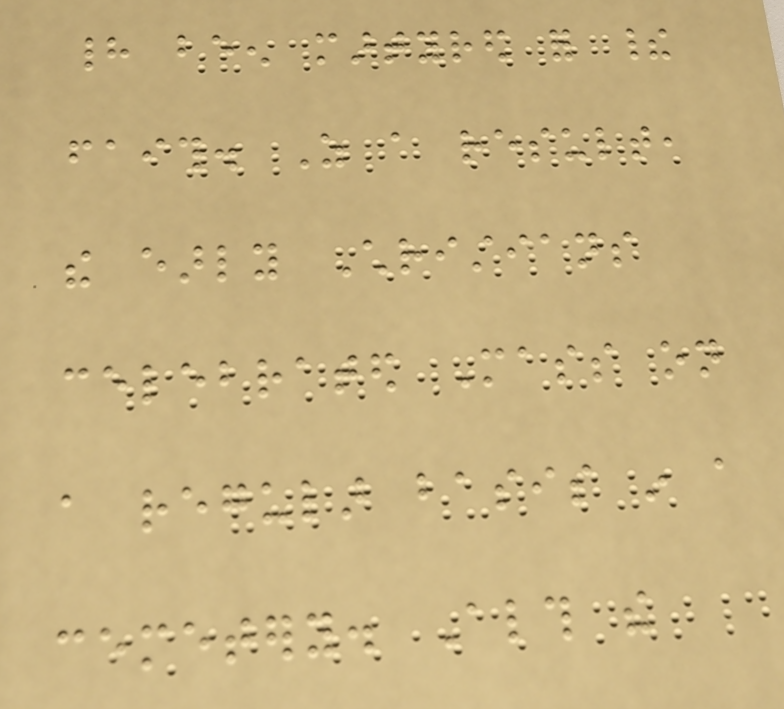had been martyred for their
faith. As a result,
the early Christians
celebrated Mass on
a regular basis in a
cemetery. Although the
